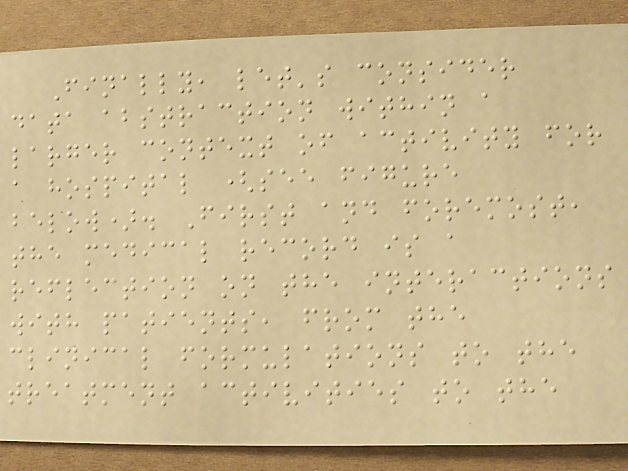Finally, let's consider
data abstraction within a
larger context of activity for
a hospital (see figure
below). First and foremost,
the medical record is a
reflection on the interactions
with patients, from the
clinical formulations to the
treatment activities to the
